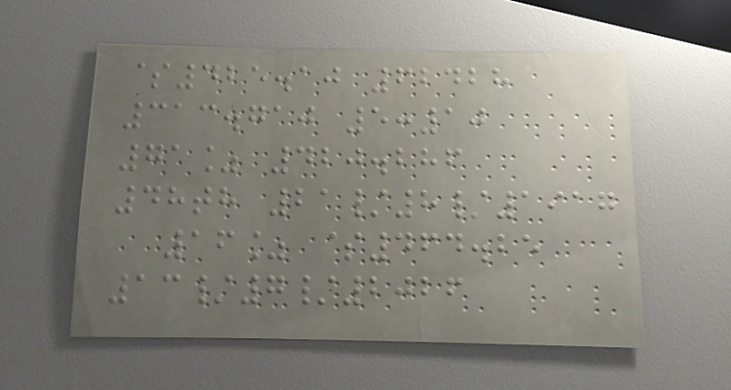$425.10 62428
313.710 5:10
71% 420.286
48th 21/8/1917
16% $464.25
13/7/2026
